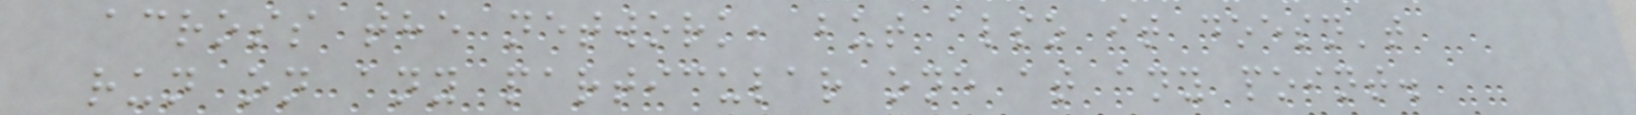across the network, but also it doesn't
run on any particular one at any point.
